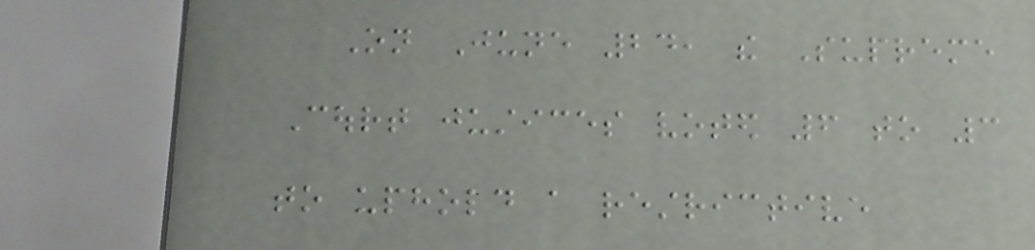On June 24, the Supreme
Court justices voted 6 to 3
to uphold a restrictive
